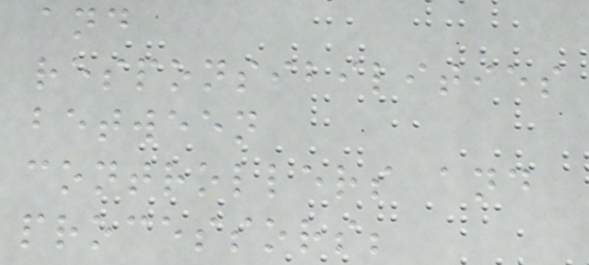and
responsibilities
between
controllers and
processors;
